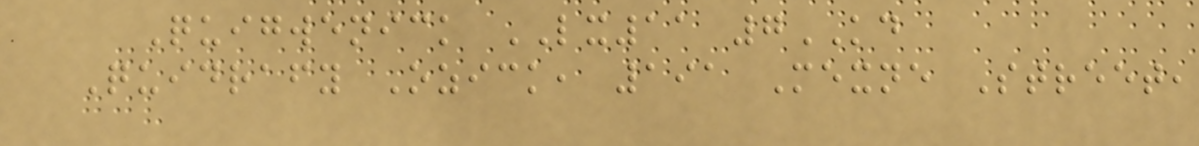Quigwenick LX11 7KD
Quidrafy Ozick, 191 Mexne Street,
